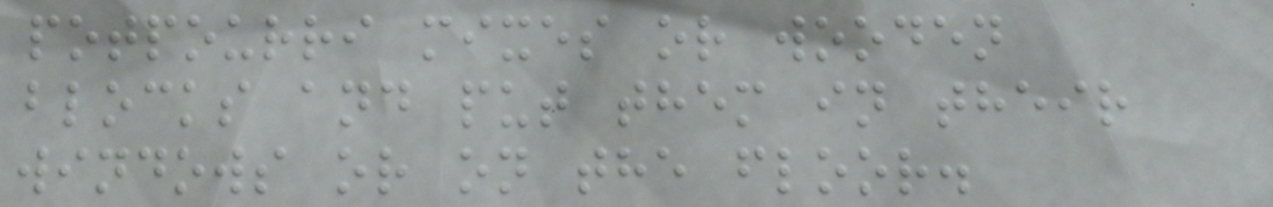potpourri mixes or wooden
blocks and put them in their
windows or on the floor.
